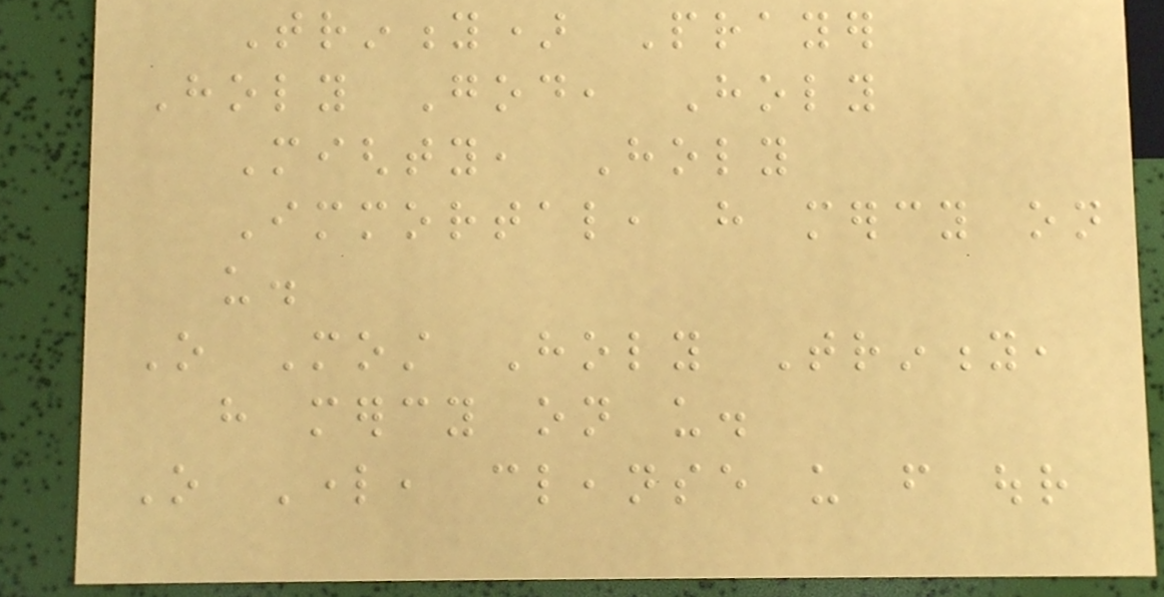Trinity) Prayer
Holy God, Holy
Mighty, Holy
Immortal, have mercy on
us.
O Most Holy Trinity,
have mercy on us.
O Lord, cleanse us from our
